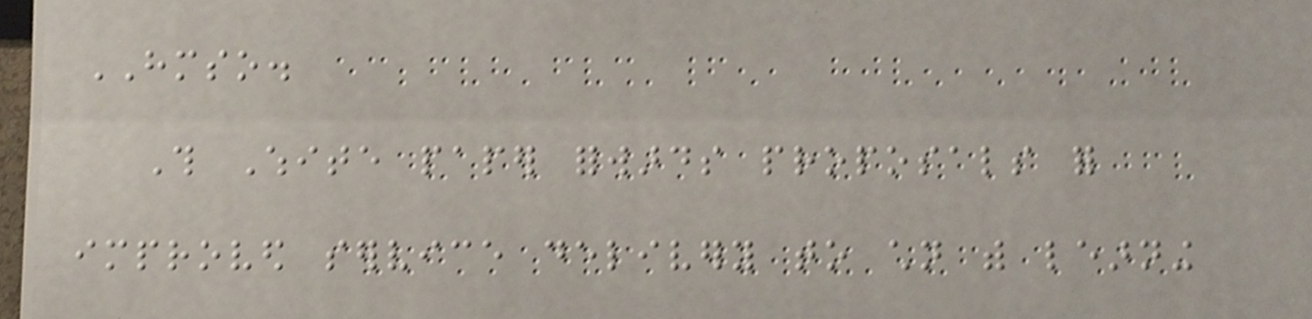HMSO.
This White paper forwards proposals for
improved service delivery to children with learning
